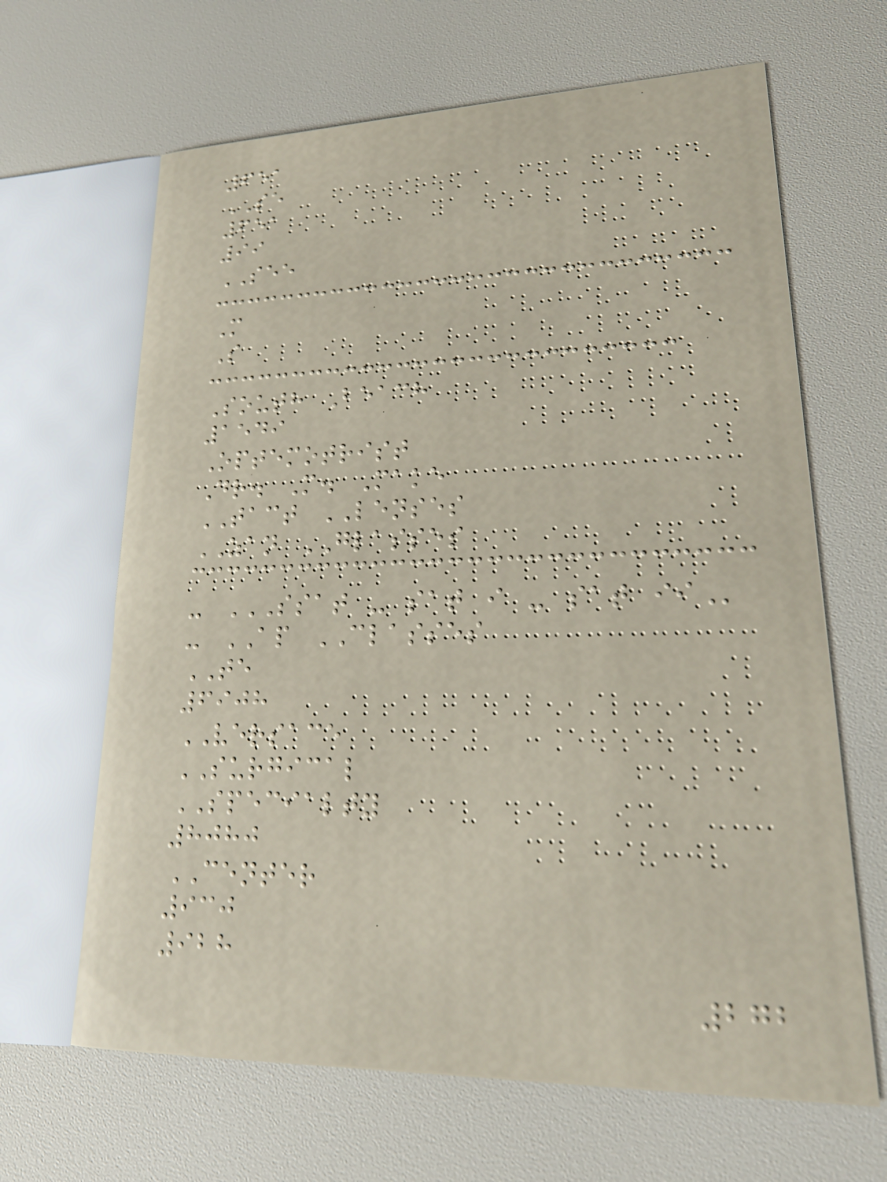651
SE
651
99
SEE
M
S
South Beach
1549
Optemotrist
Dr. M. Make
TACT LENSES
ZAN GLASSES
- SSAT - SAT I - SAT II
- AP CLASSES
TE
6908
VERSACE
SURGICAL
SPECIALTY
8080
CENTER
930
928
272
